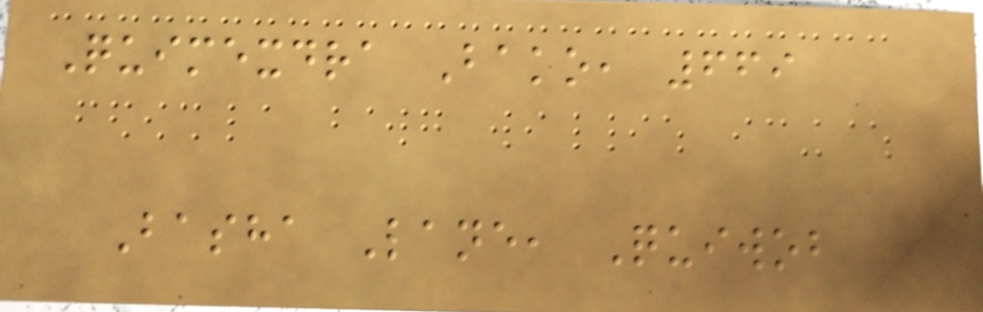Quimexdra Bako, 669
Basha Lane, Quiwob
